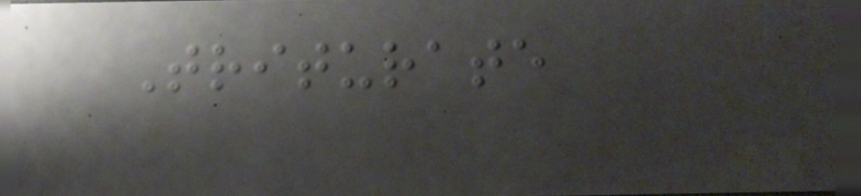Triturate
